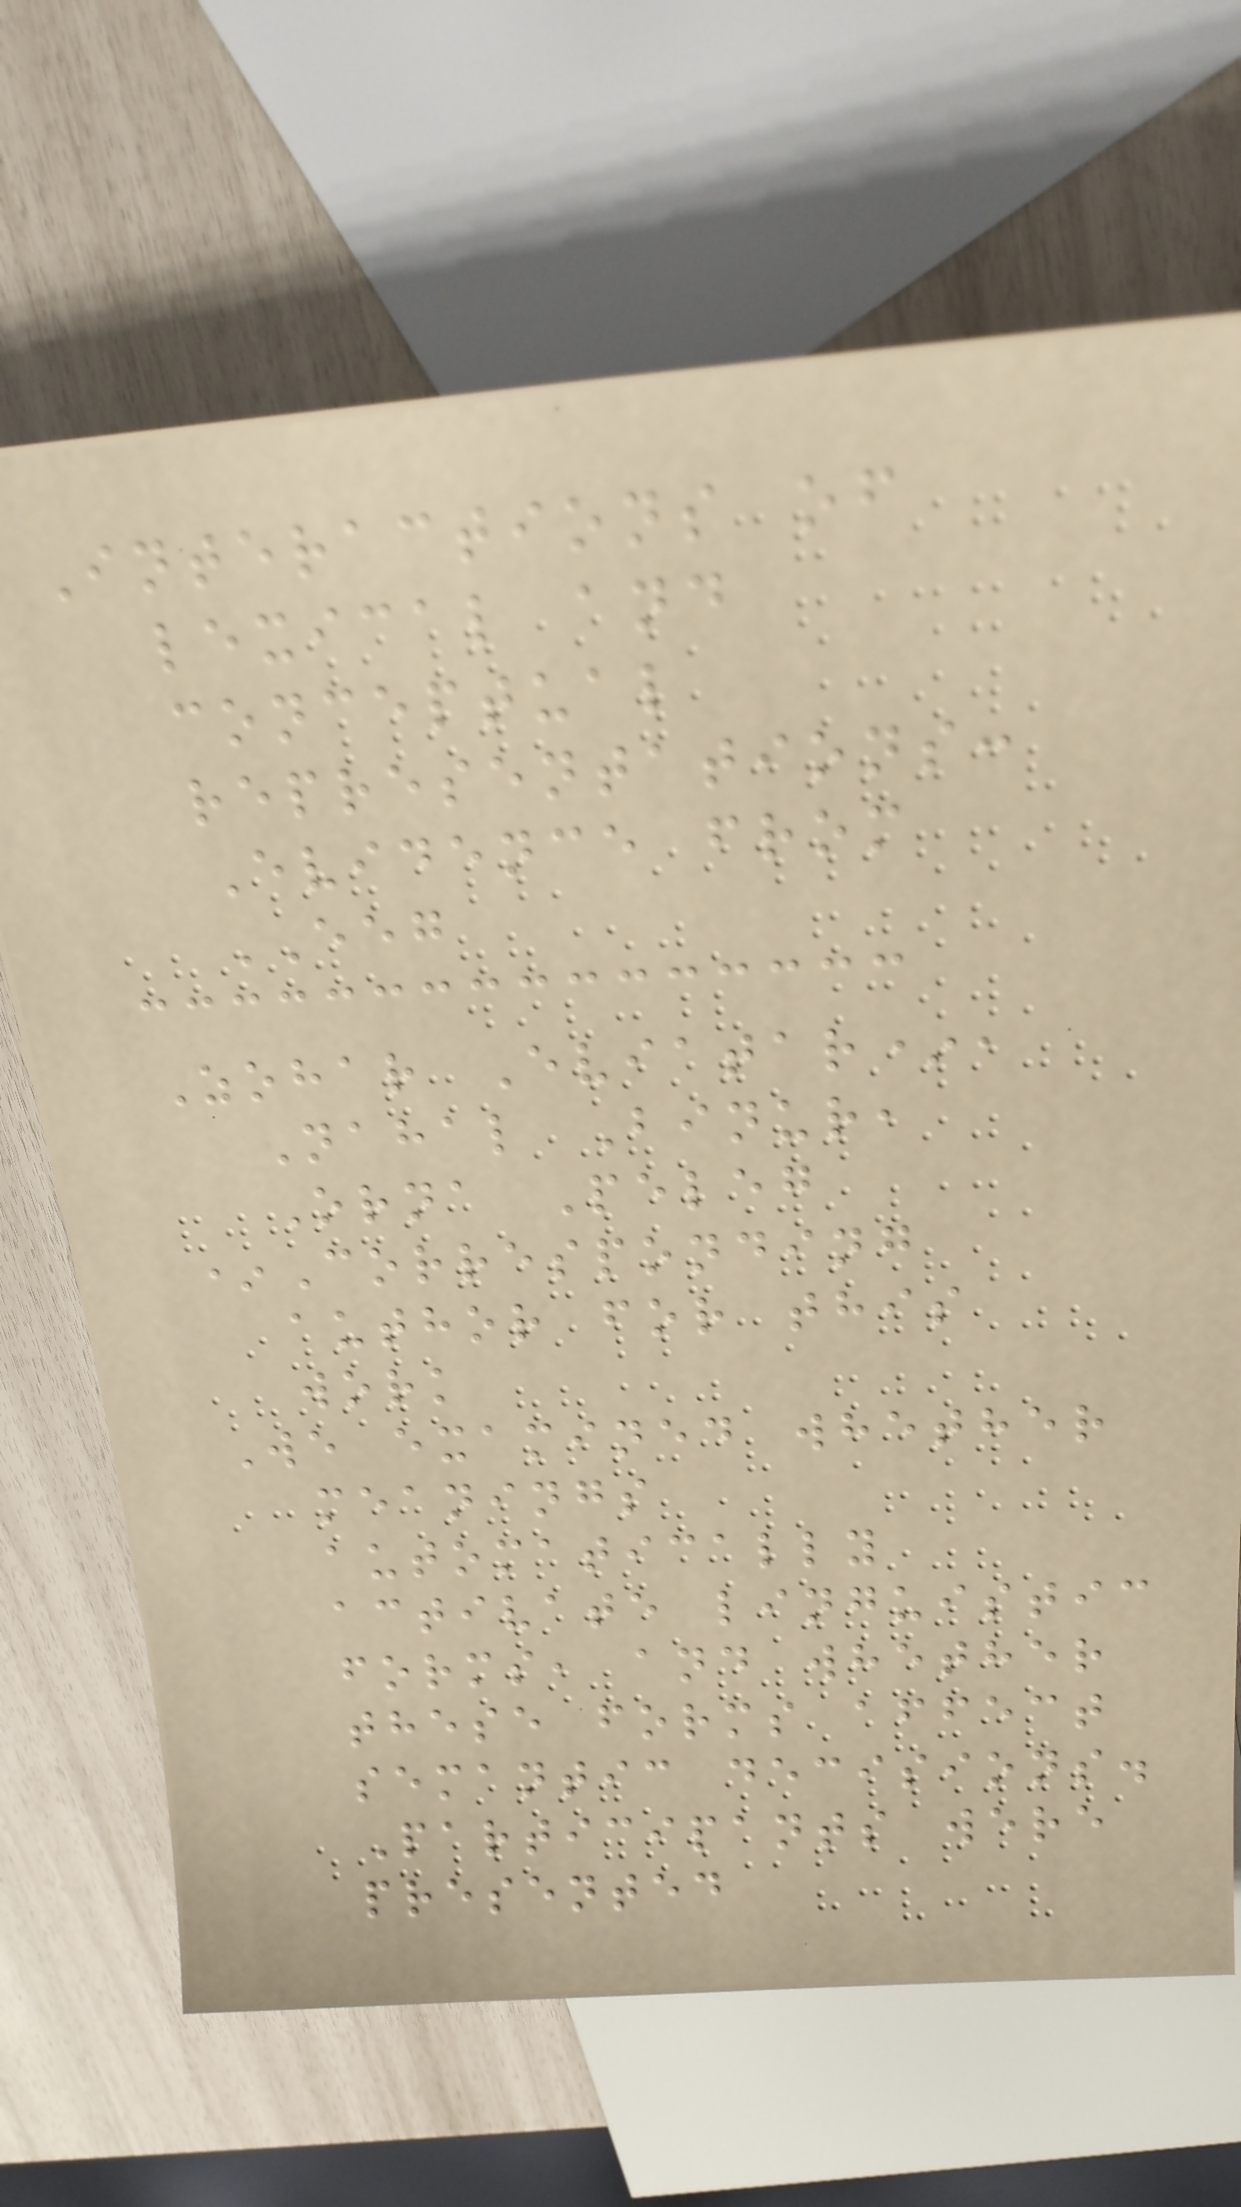Interactions of
lexical and
conceptual
representations:
Evidence from
EEG
Zohar Eviatar*,
Nahal Binur,
Orna Peleg
*Corresponding
author for this
work
We examined whether
meanings
automatically
activate linguistic
forms, and whether
these forms affect
semantic decisions.
Participants were
presented
